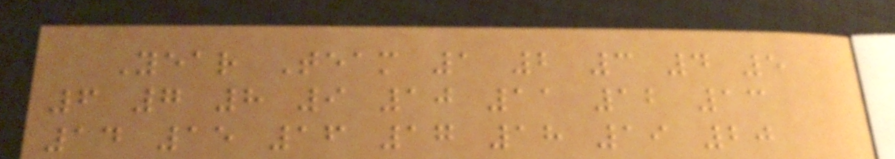Year Team 1 2 3 4 5
6 7 8 9 10 11 12 13
14 15 16 17 18 19 20
